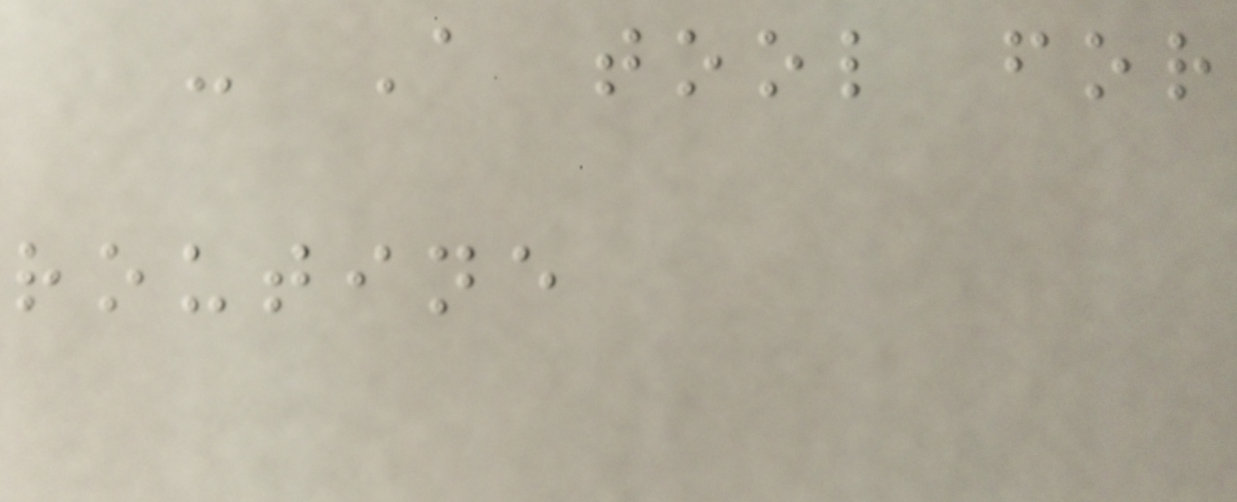- A tool for
routine
